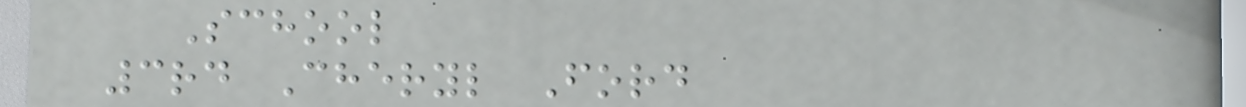School
3rd Cheryl Ford
